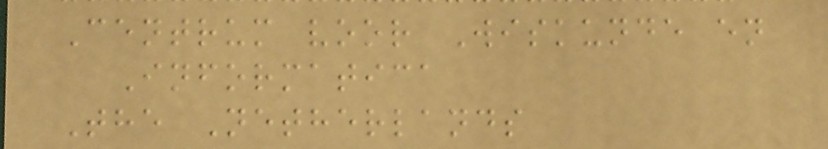Centrum voor Wiskunde en
Informatica
The Netherlands
